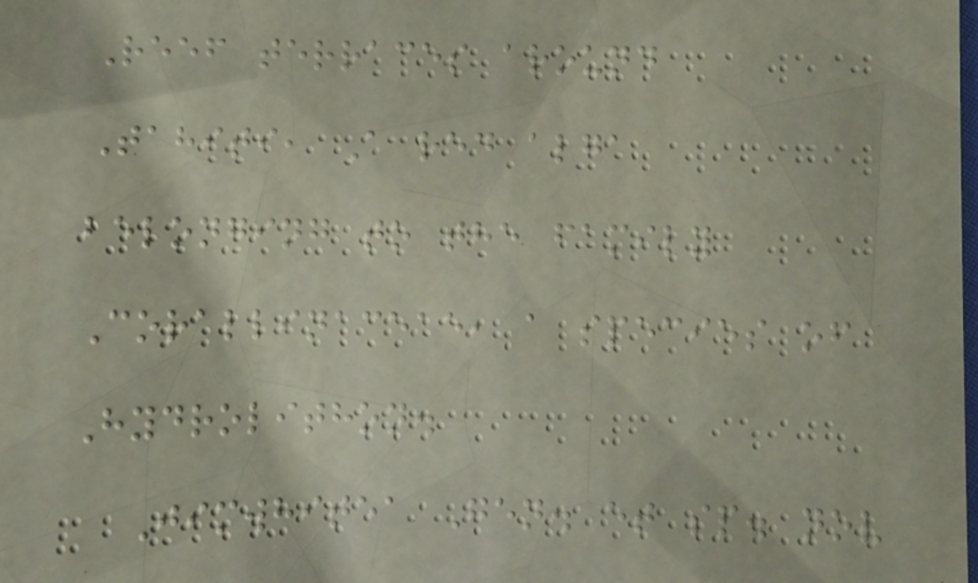Reef terraces around
Tahiti, A red alga
belonging to the family
Corallinaceae, a species of
Hydrolithon.
Jimwhitea Gen. et sp. nov
